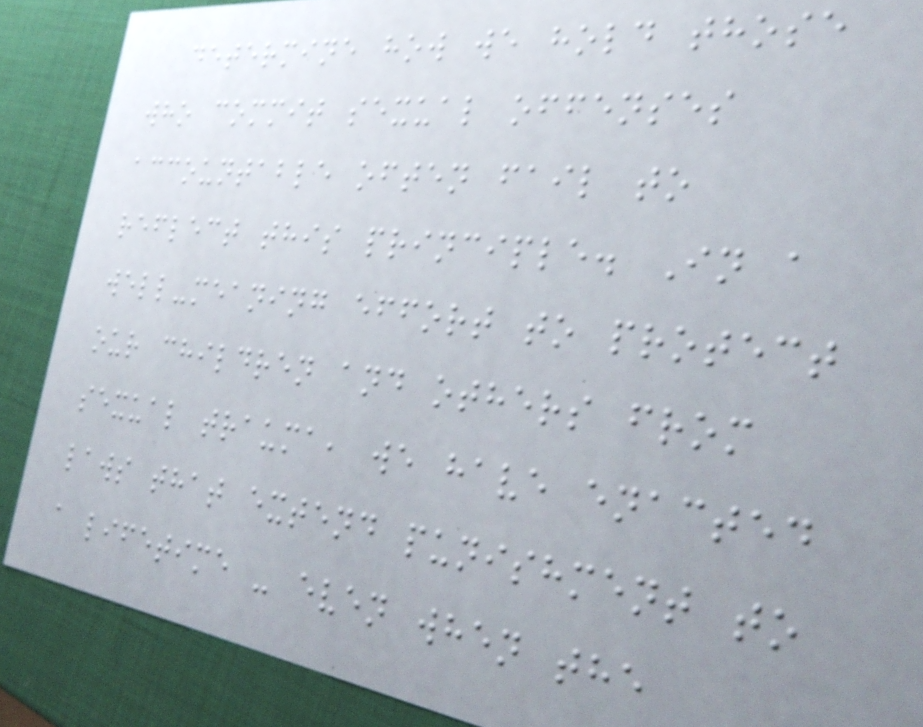determine how we hold those
who commit sexual offenses
accountable often fail to
reflect this principle. In a
well-meaning effort to protect
our children and others from
sexual trauma, we have enacted
laws that extend punishment to
a lifetime - even when the
